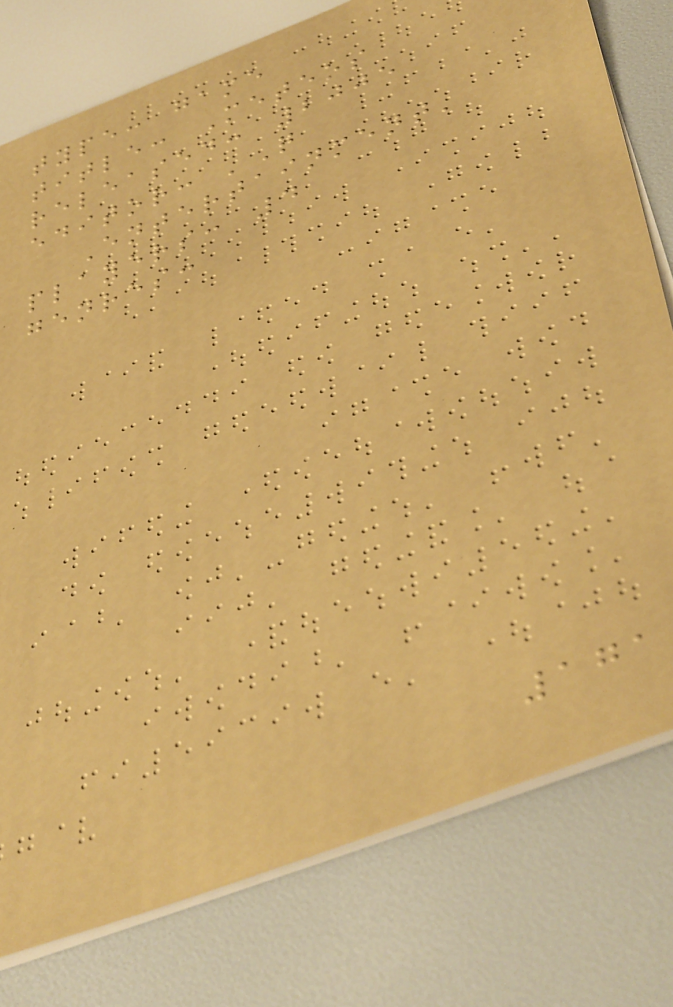type: game
title: Meteos
released: 2005
editor: 'Q
Entertainment'
players: 4
genres:
171
